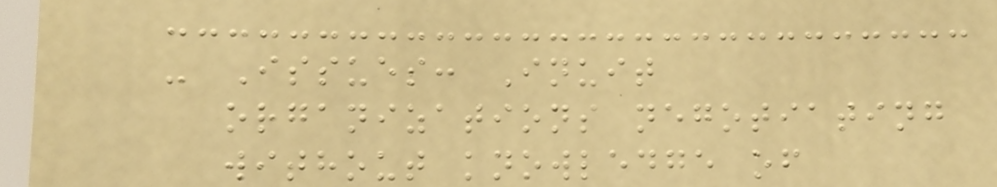- Issues: Inuit
organizations negotiating
without knowledge of
